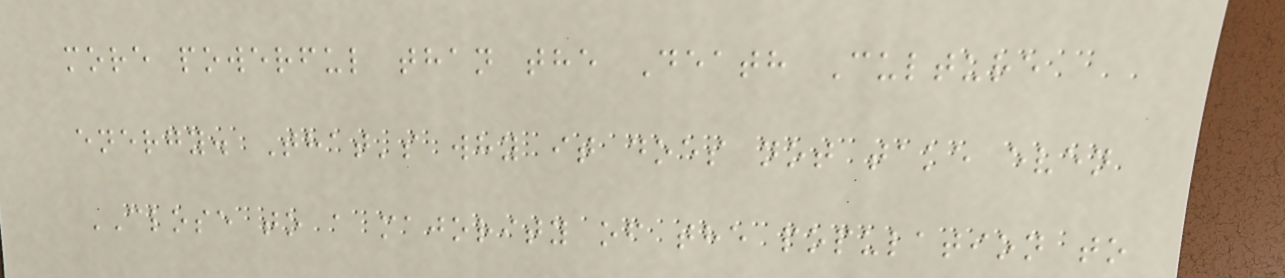more powerful than the Death Culture
energy. That's why it does not take even
CLOSE to a majority of the population to
